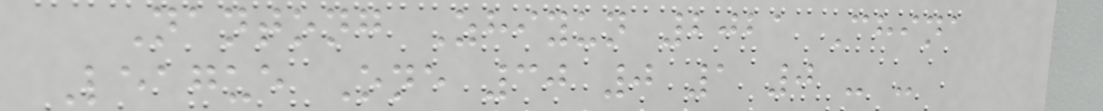Nantong Zhiyun 2021 China
League One 30 0 1 0 - -
